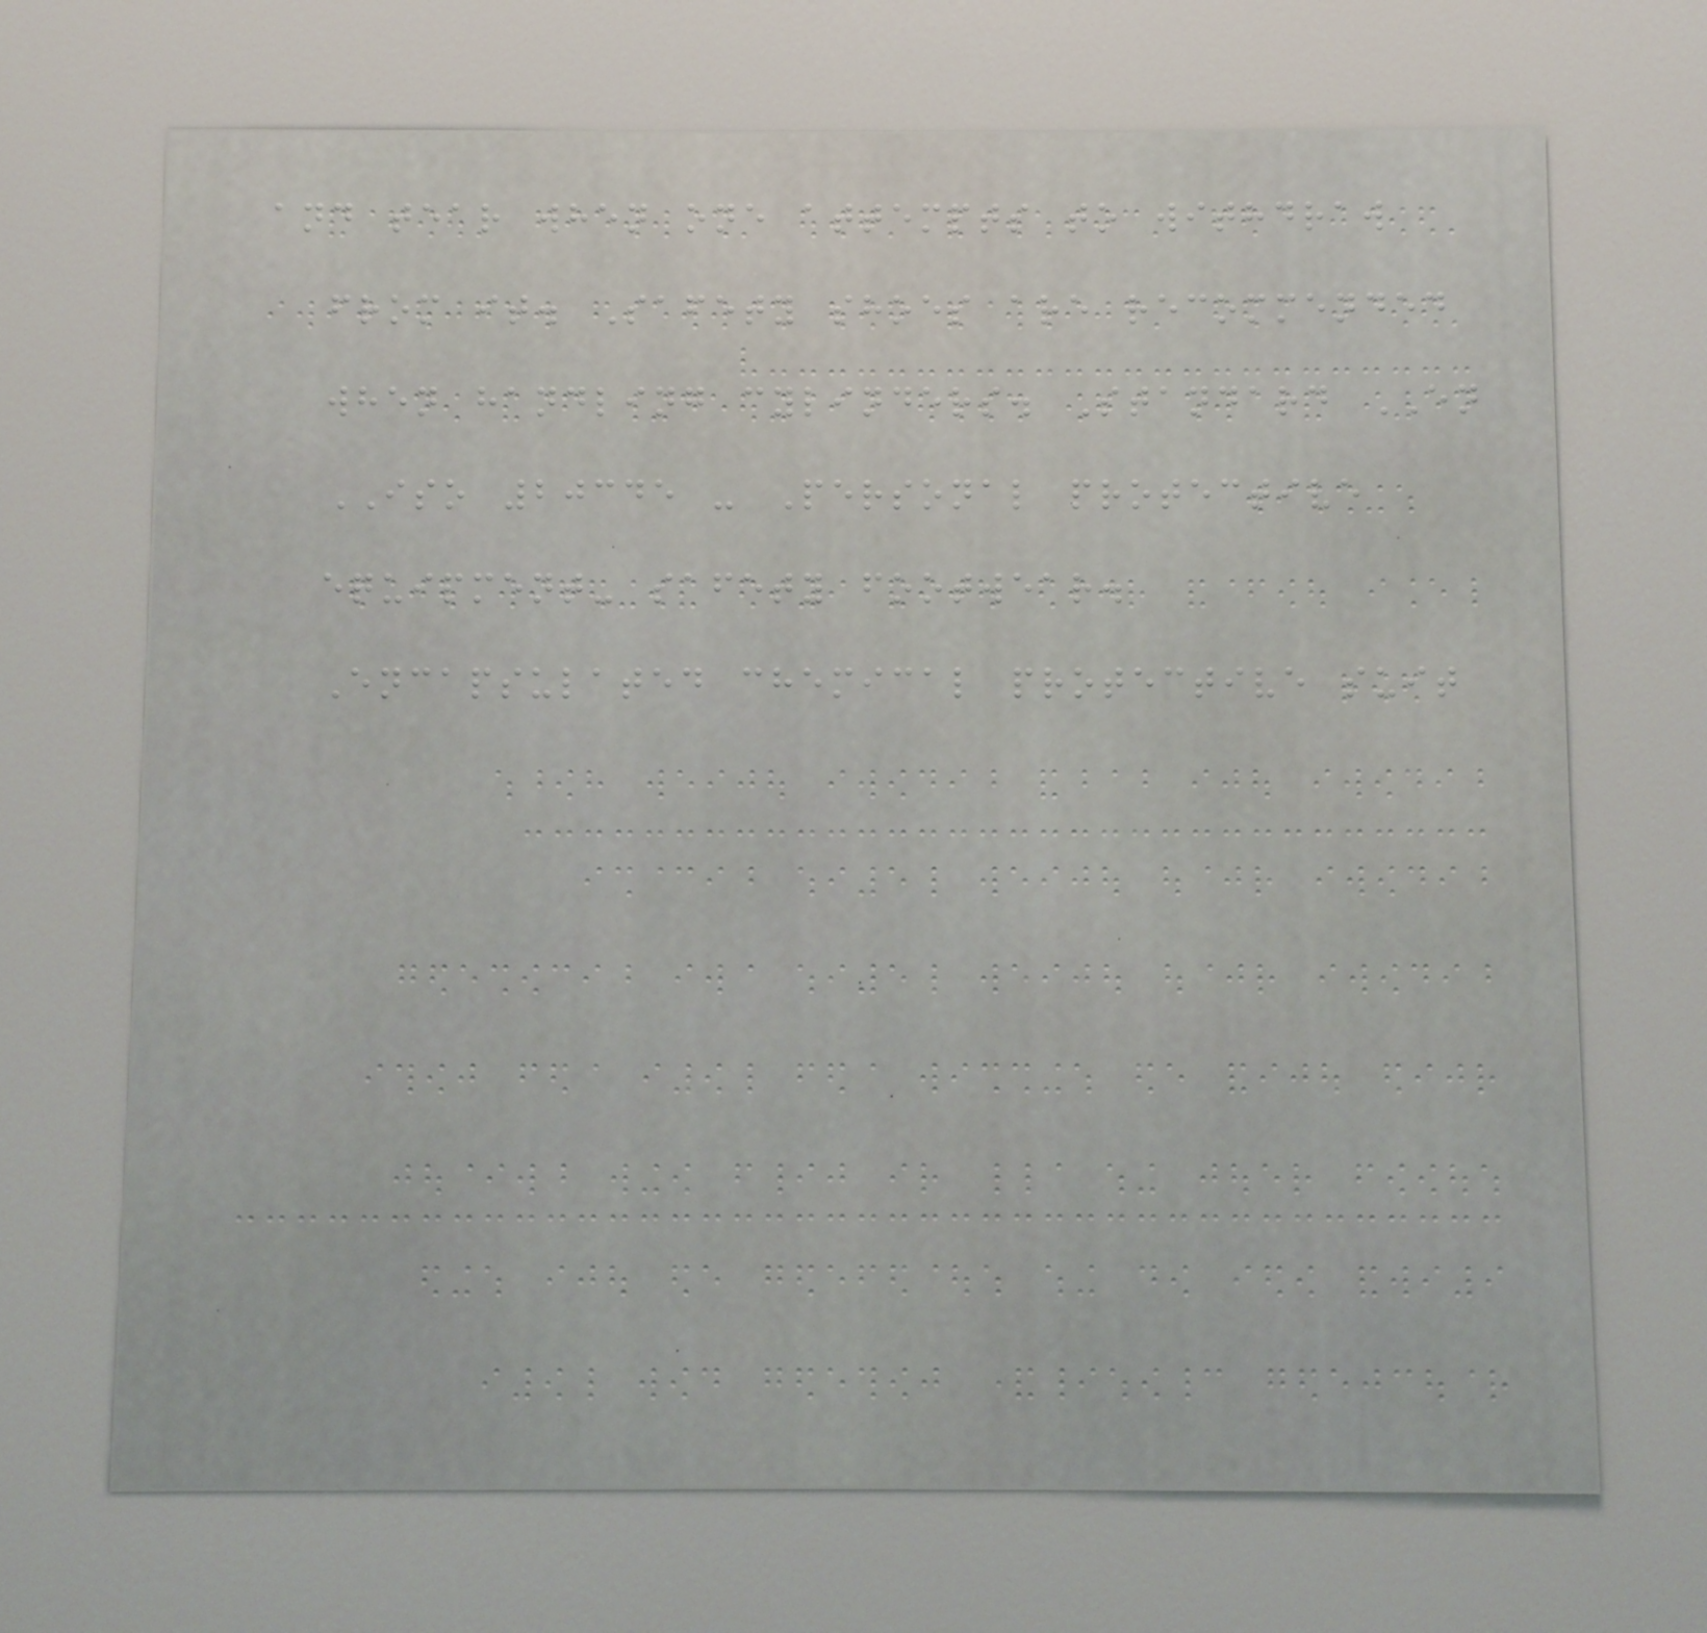and tear when one attempts to withdraw
from it. Safety shoes are recommended
when handling cylinders. Standard EN
ISO 20345 - Personal protective
equipment- safety footwear.
Encapsulated chemical protective suit
